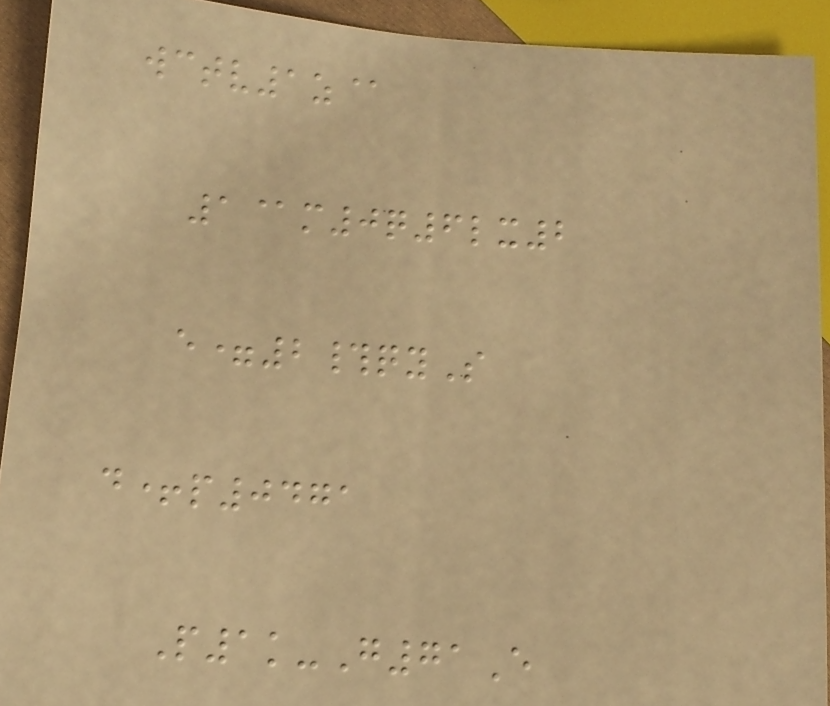wctv1z@
1@m0q6lx2
e=2#qyS
d+p0471
P1k-G71E
